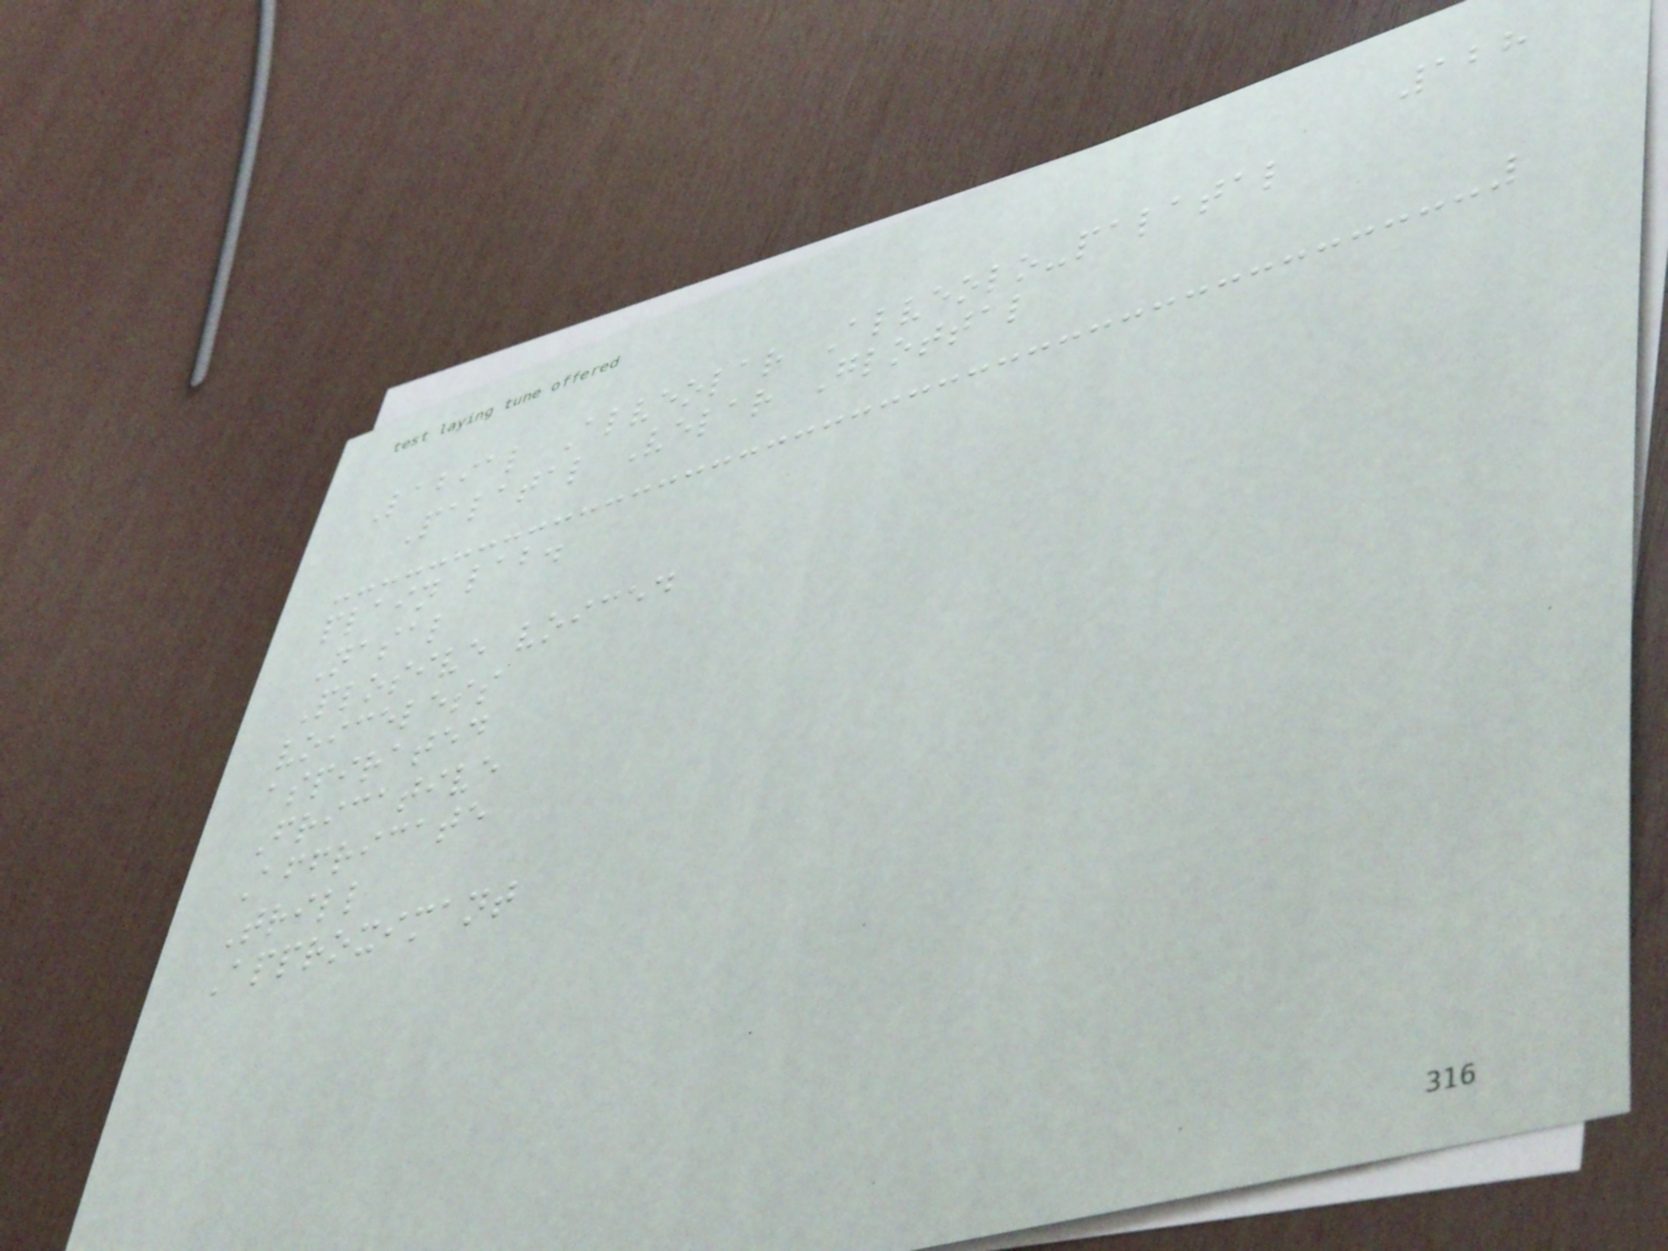128
Labial Alveolar Alveolo-palatal
Palatal Velar Glottal
plain lab.
Nasal
Plosive voiced
voiceless
aspirated
Fricative
Affricate
Trill
Approximant
